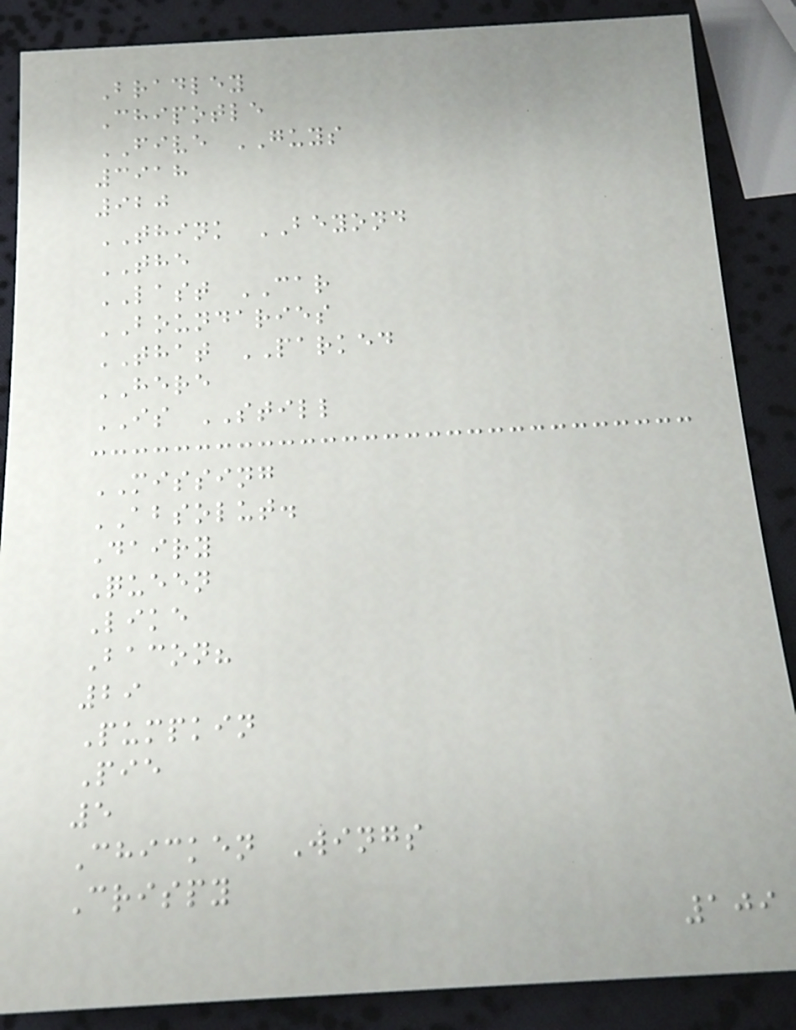Bradley
Chipotle
FIVE GUYS
3918
920
THINK BEYOND
THE
LAST CAR
BOUNDARIES
THAT PARKED
HERE
IS STILL
MISSING
ABSOLUT.
Dairy
Queen
Like
Bacon?
29
Pumpkin
Pie
5
Chicken Wings
Crispy
109
